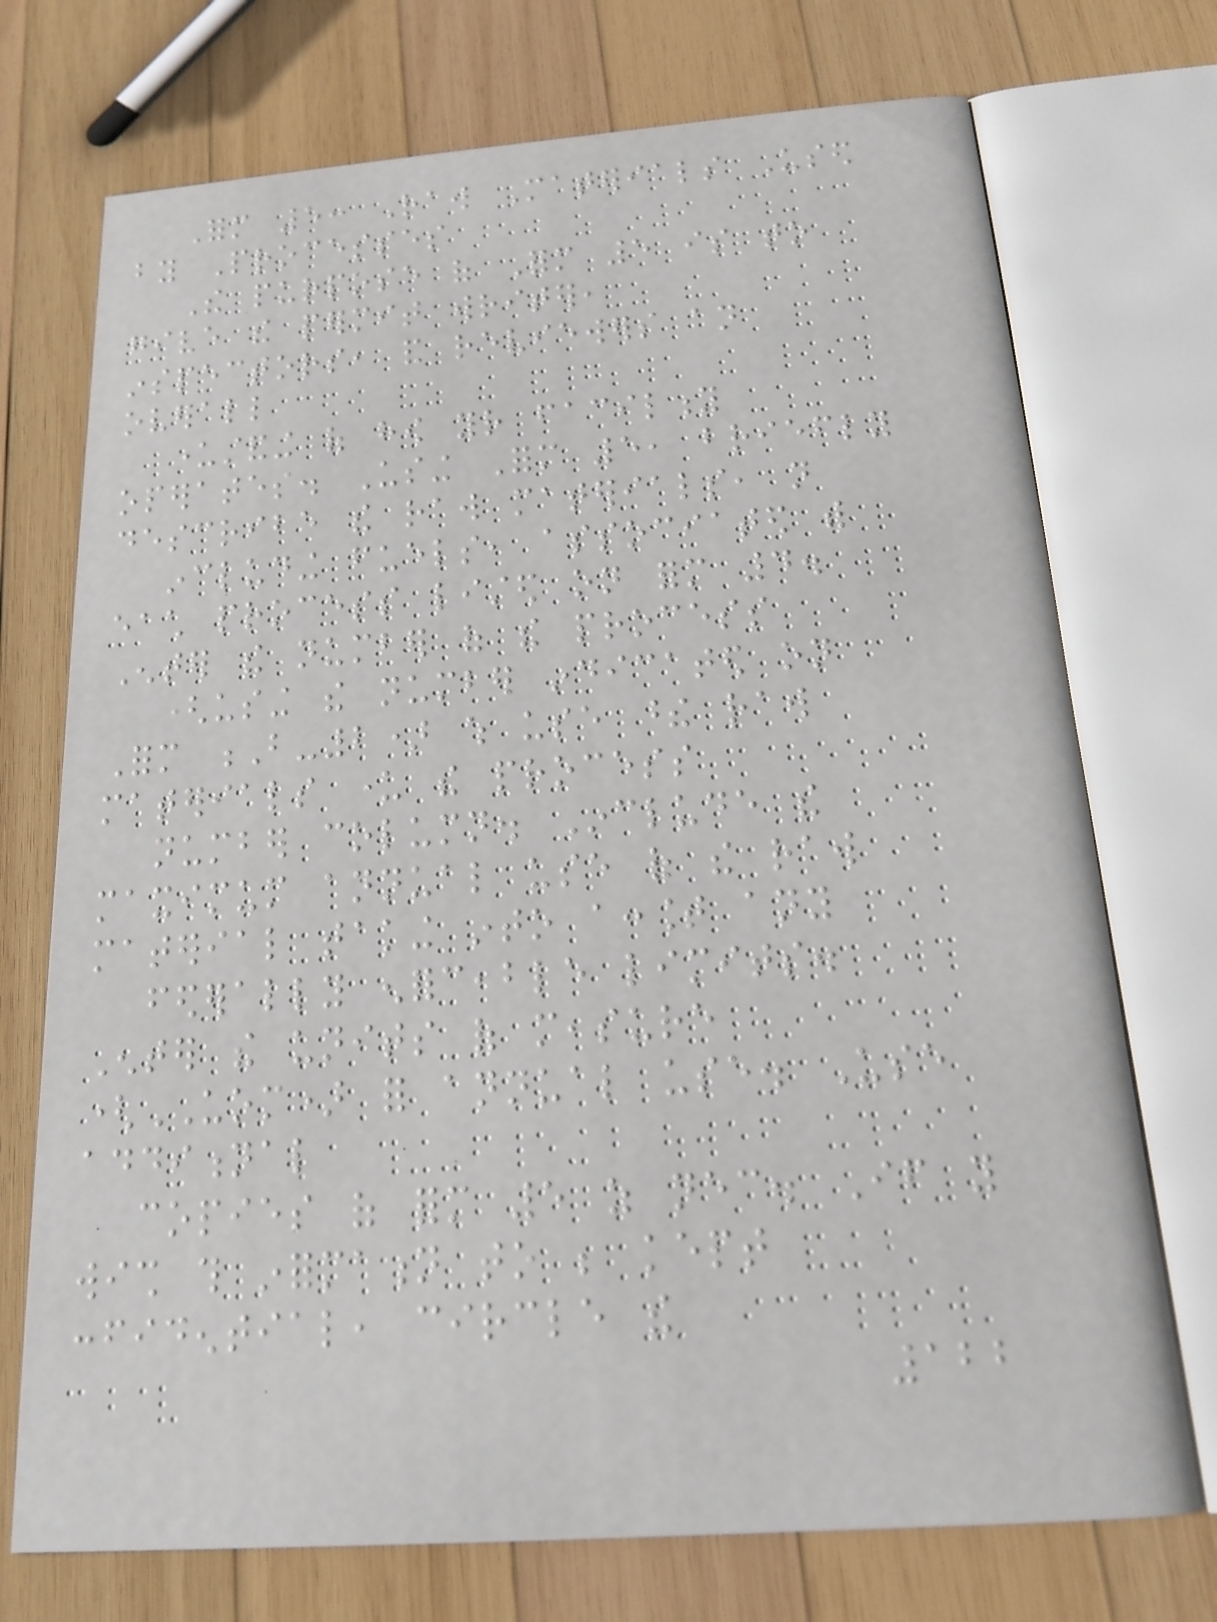Form 5: Raw Materials Used
by Processes
The purpose of Form 5 is to
give the permit writer,
inspectors, and reviewers an
overall
understanding of how your facility
operates. Using Form 5, briefly
describe the raw materials, not
including fuels, associated with
each process listed on form 4.
Enter the number of the process
(using the number indicated on
Form B-2) which use these raw
materials under the process
number column. Include the
maximum annual use of the raw
material taking into account any
federally enforceable limits.
Enter the units of measure
(UOM) for annual use. Use
additional
copies of form 5 as necessary. If you
wish this information to be kept
confidential, circle the
122
